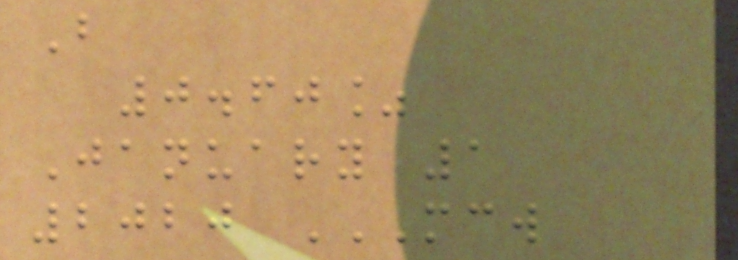B
0.60%
January 1
2020 MCW
